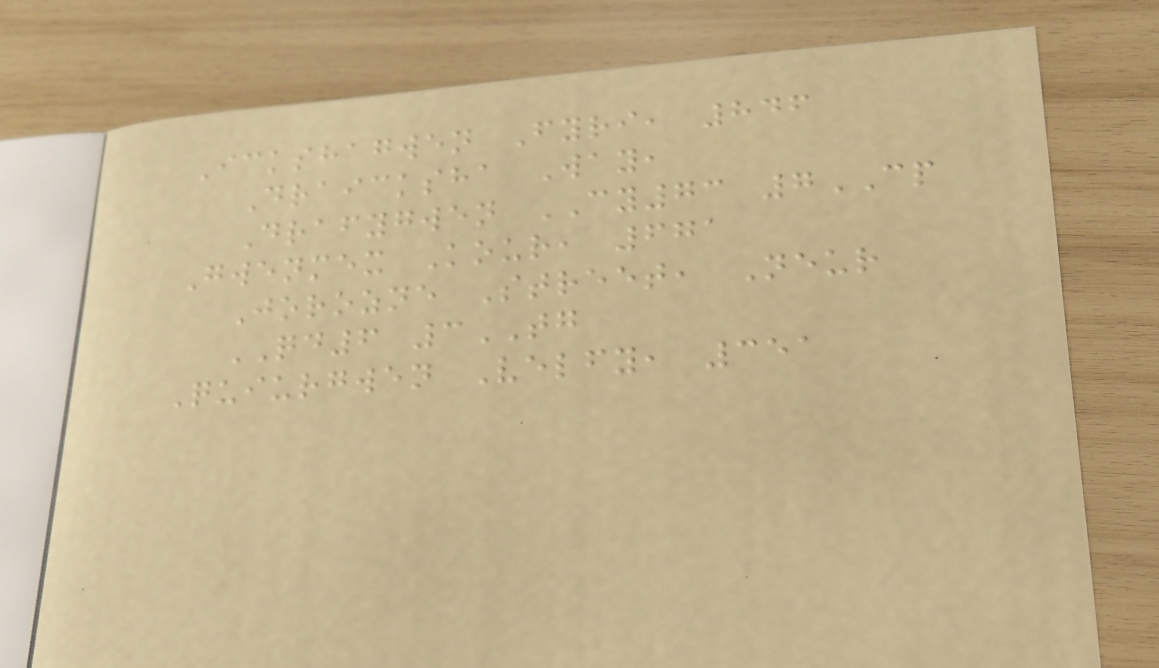Ickshagwen Fyri, 846
Draicksha Way,
Drafygwen CY73 7CP
Gwenmex Kour, 671
Jorozne Street, Neur
QD6 3TG
Quiurgwen Velfy, 351
